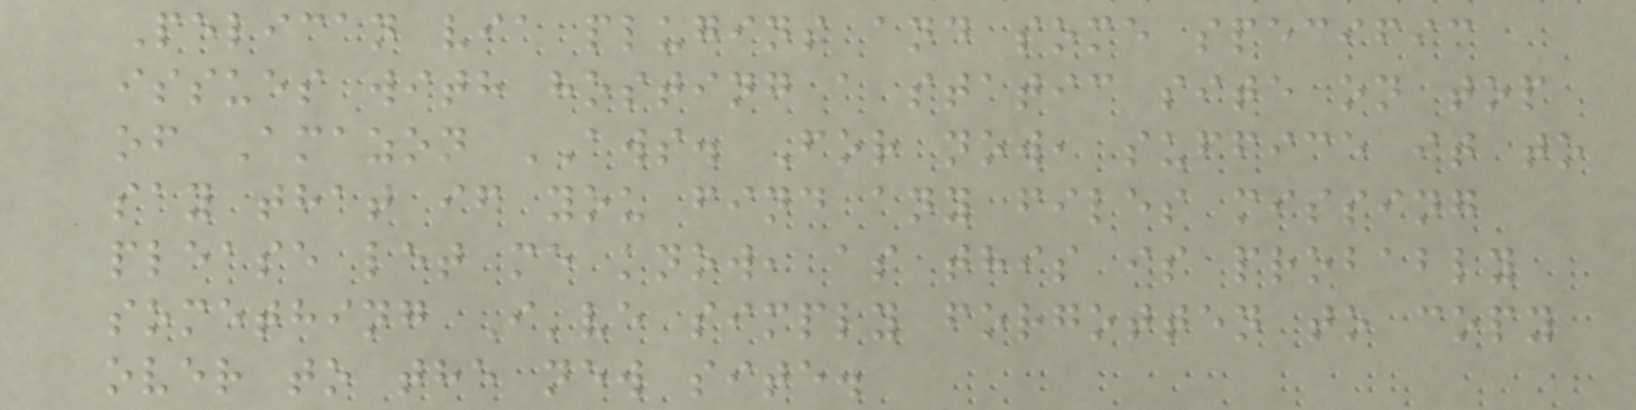Pelican via plugins and some specific
issues with hosting a static site on top
of Amazon AWS. For now, suffice it to
say that if you find any files missing
please let me know, as this is probably
something I've simply forgotten to copy
over to the new site.
